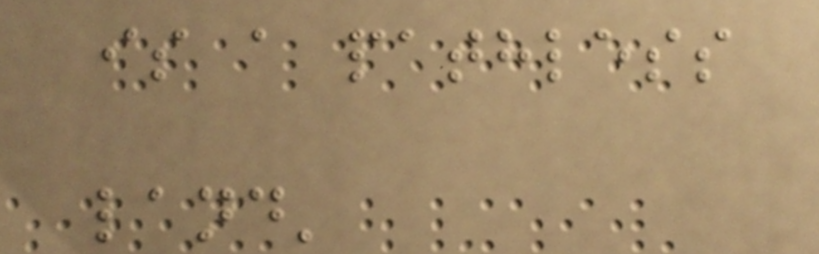is a pathless
land'
